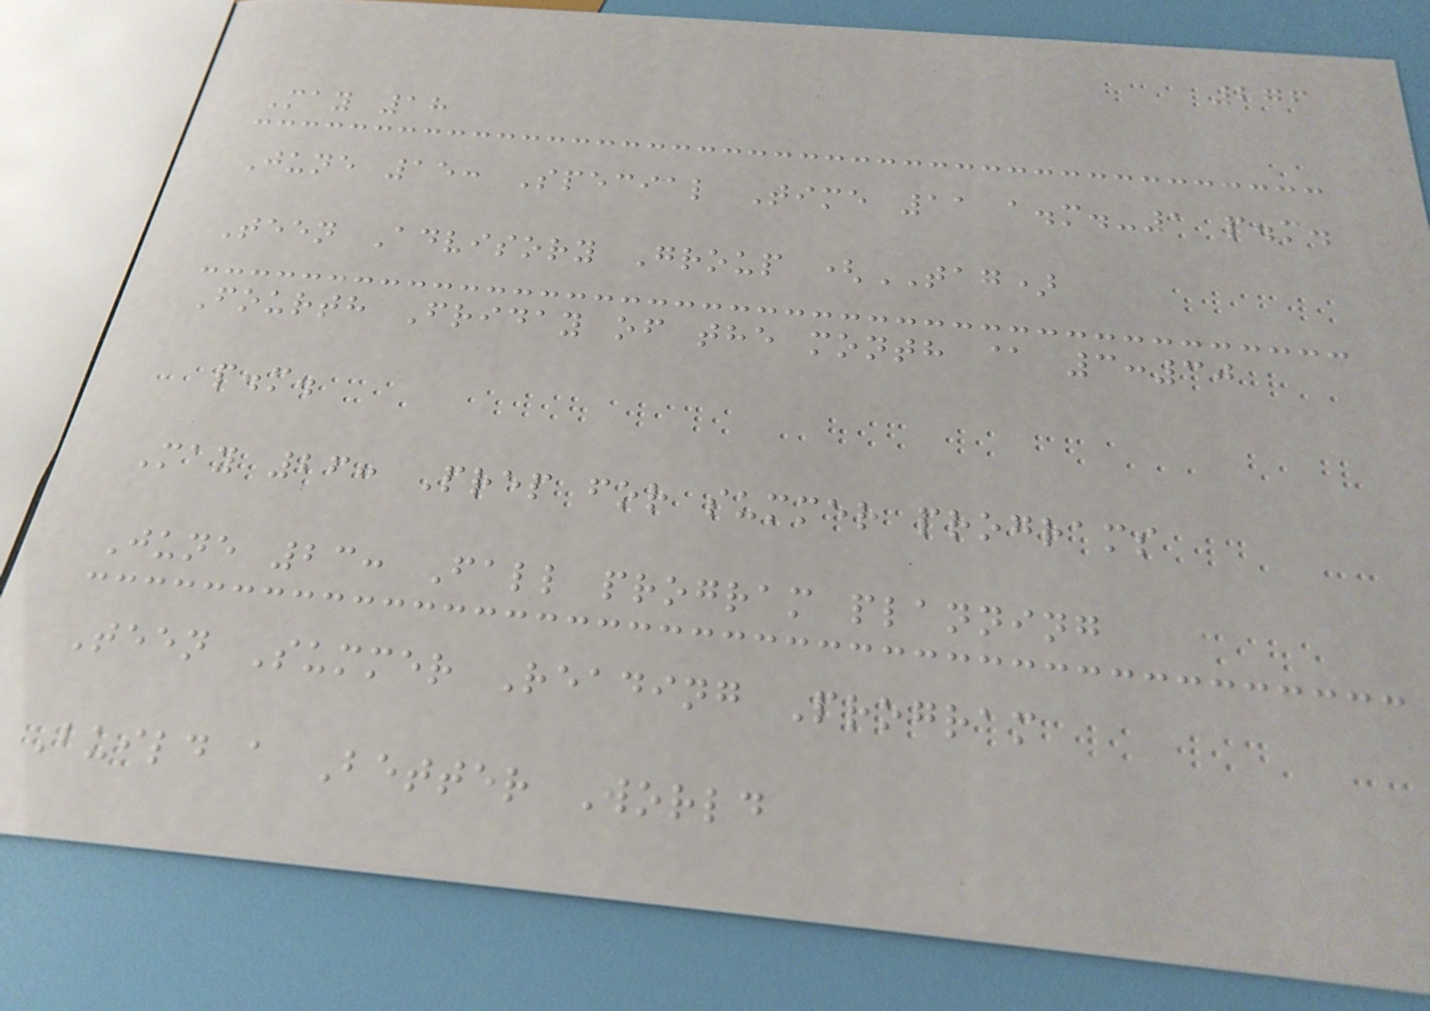276
May 18
June 15: Special Time 11 a.m.-1 p.m.
Teen Advisory Group (TAG)
Fourth Friday of the month @ 3:30
p.m.
May 26: Prep for summer programs
June 23: Fall program planning
Teen Summer Reading Program
Build a Better World
